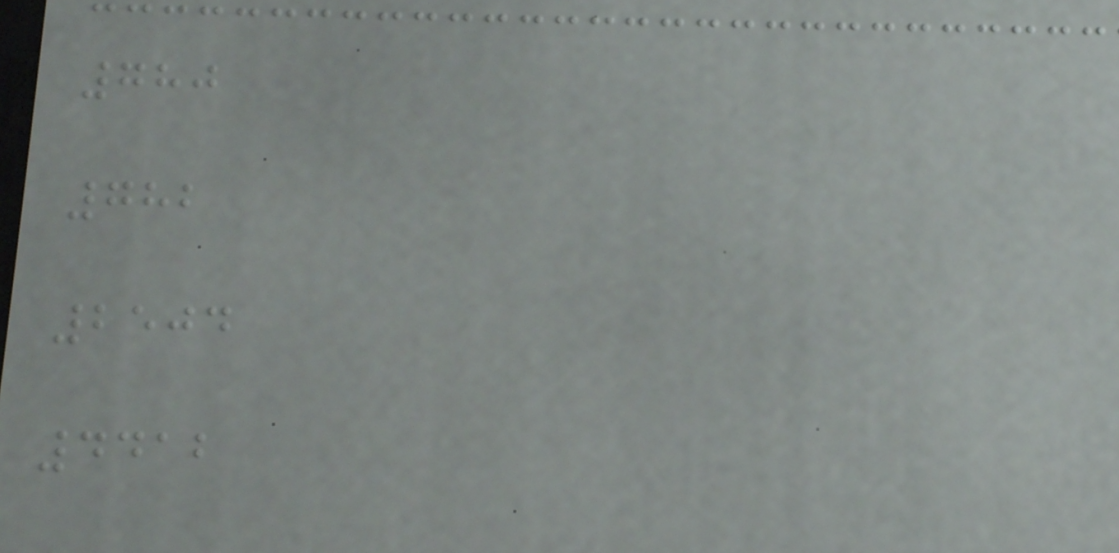780
782
2504
4412
